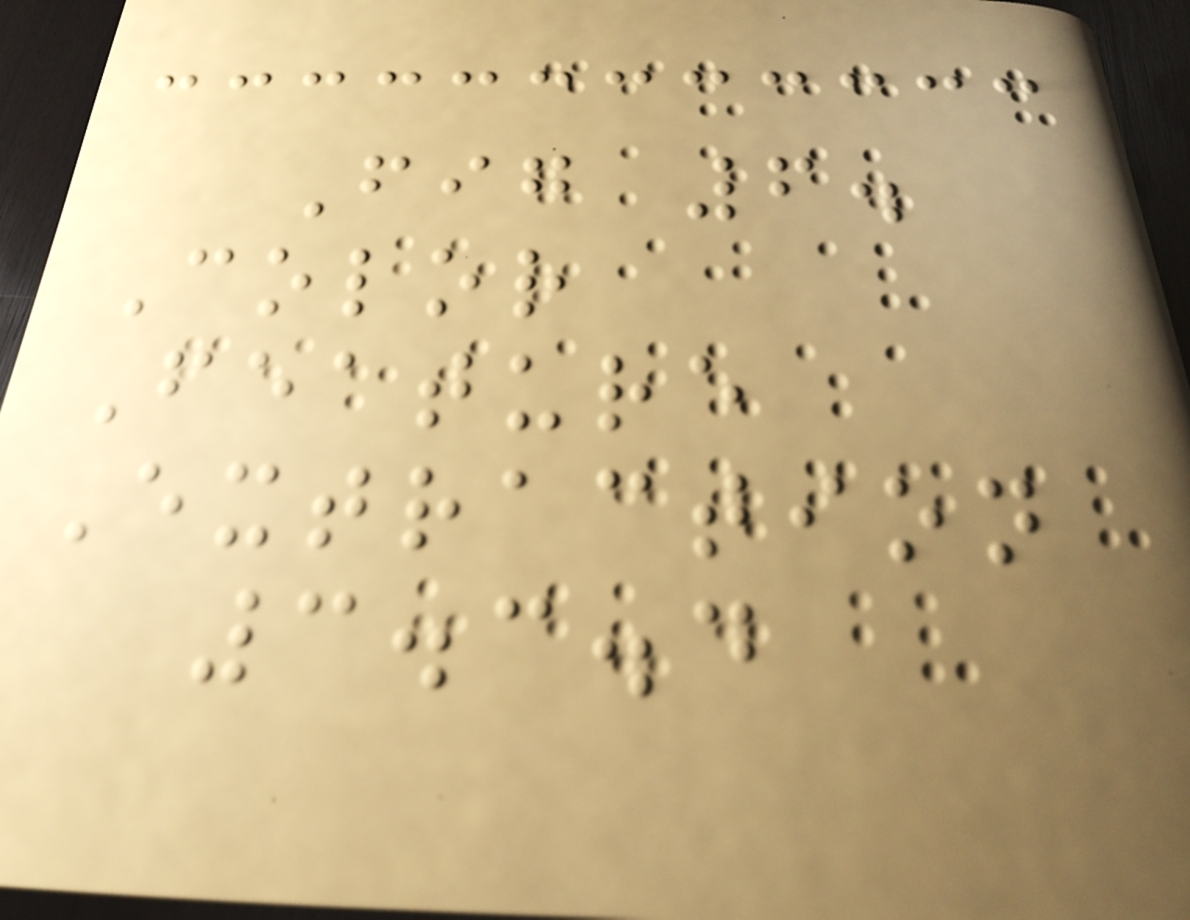Fig 6.
Color
Feature
Extraction
3.3.4
